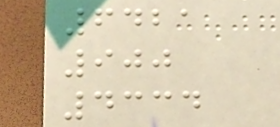6421
900
4334
